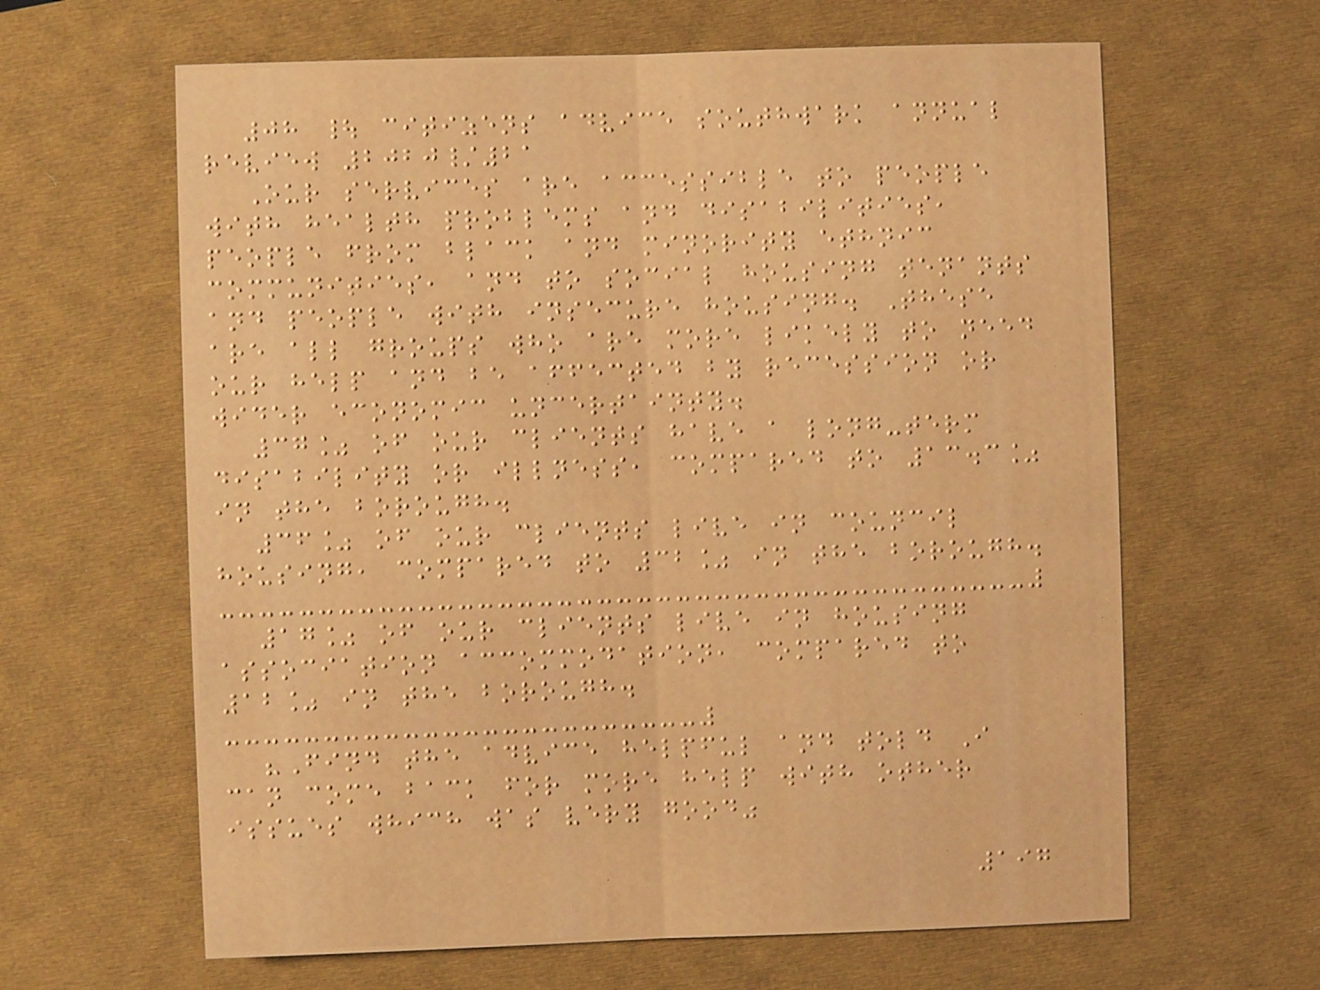08 | citizens advice southwark annual
review 2020/21
Our services are accessible to people
with health problems and disabilities,
people from black and minority ethnic
communities, and to social housing tenants
and people with insecure housing. These
are all groups who are more likely to need
our help and be affected by recession or
wider economic uncertainty.
37% of our clients have a long-term
disability or illness, compared to 13.3%
in the borough.
36% of our clients live in council
housing, compared to 32% in the borough.
17% of our clients live in housing
association accommodation, compared to
12% in the borough.
"Find the advice helpful and told I
can come back for more help with other
issues which was very good"
197
